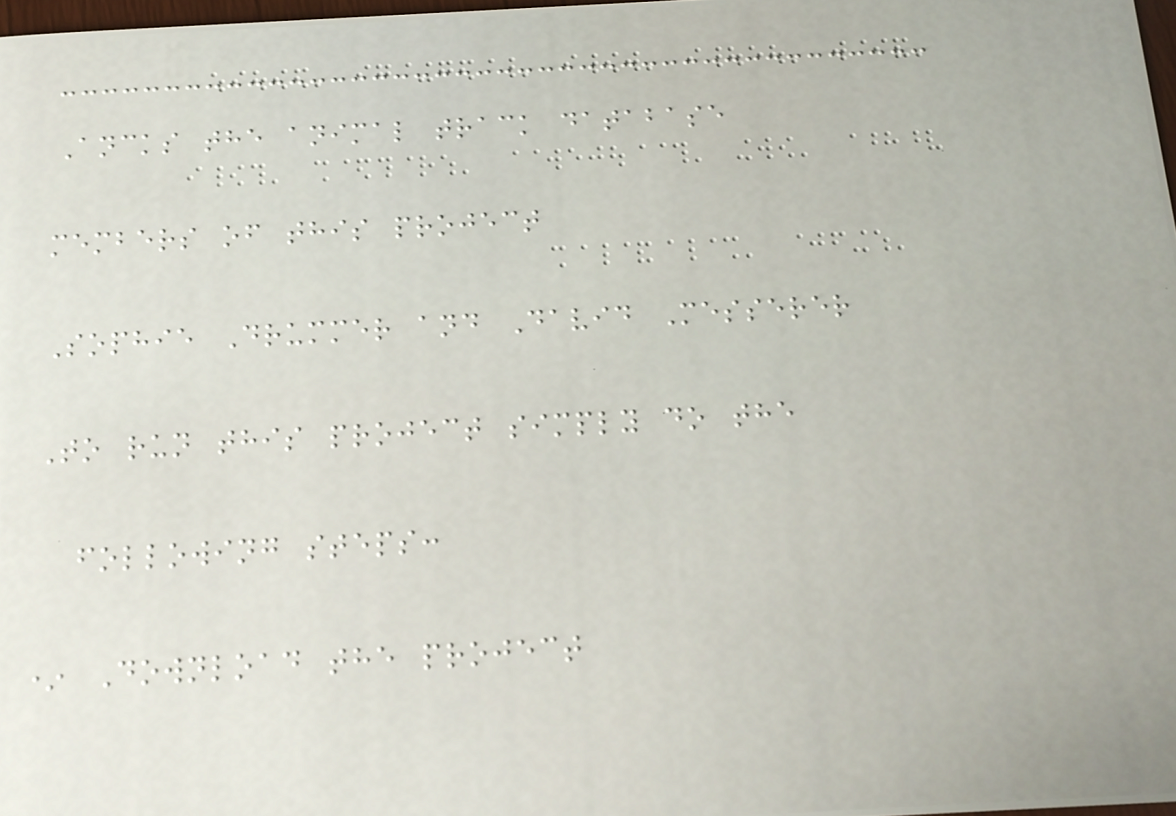Ancks the animal track database
members of this project
Sophie Drummer and David Messerer
To run this project simply do the
following steps:
* Download the project
